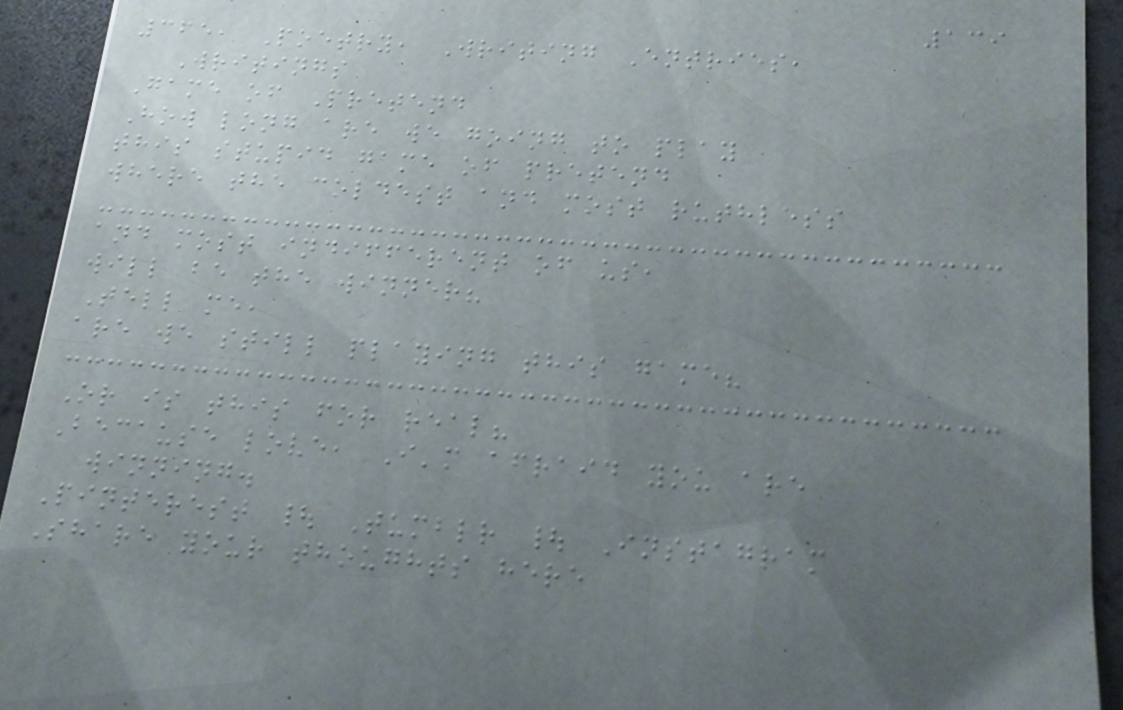139
365, Poetry, Writing Entries,
Writings
Game of Pretend
How long are we going to play
this stupid game of pretend
where the coldest and most ruthless
and most indifferent of us,
will be the winner?
Tell me,
are we still playing this game?
Or is this for real?
Because love, I'm afraid you are
winning.
Pinterest | Tumblr | Instagram
Share your thoughts here
